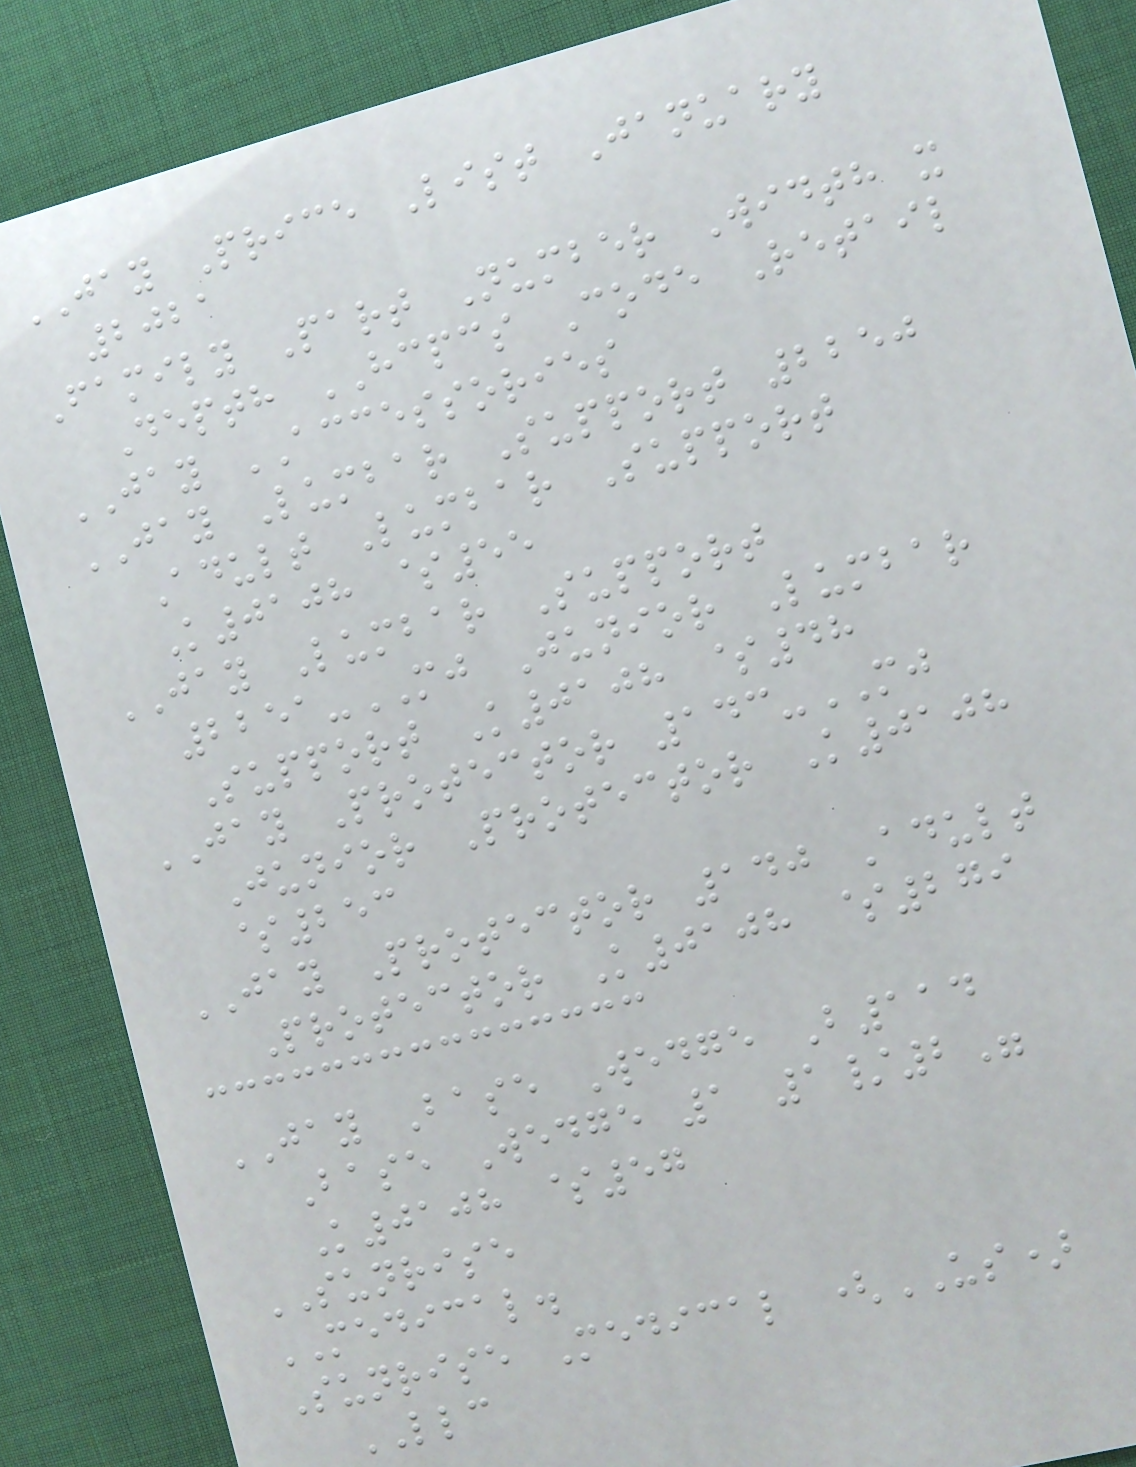JAY Price List January
2021
Family Part Number Width x
Depth HCPCS Code Retail
JAY ACCESSORIES
JAY Lumbar Support 2250
Adult Lumbar Support
K0108 $55
JAY Lumbar Support
2251-MJ Junior Lumbar
Support K0108 $48
JAY Protector 143-MJ
Junior Protector K0108
$253
JAY Protector 140 Adult
Protector K0108 $279
JAY Base Wedge B114
Base Wedge 1 1/2"
K0108 $57
SUNRISE
MEDICAL.
Sunrise Medical (US)
LLC
